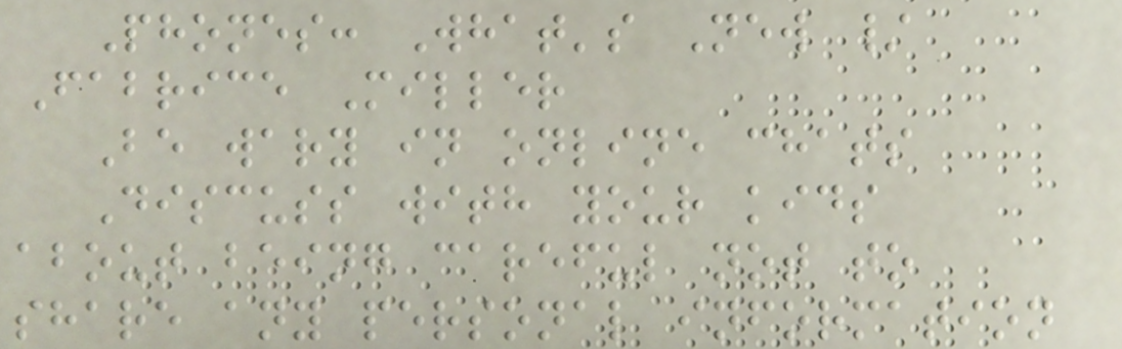Phones: What's New /
Fabrice Miller
Be wary in online chats
Discuss with your kids
about being careful not to
share any personal information
